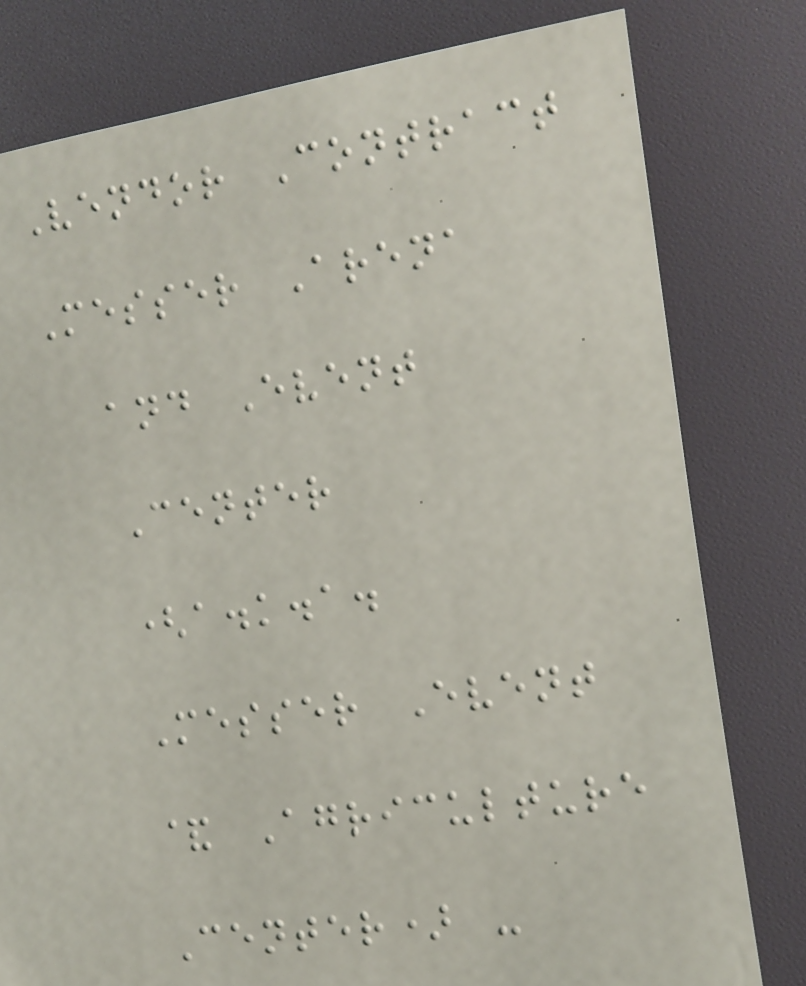Vendor Contract
Messer Arena
and Event
Center
(a.k.a.
Messer Event
& Agriculture
Center) -
